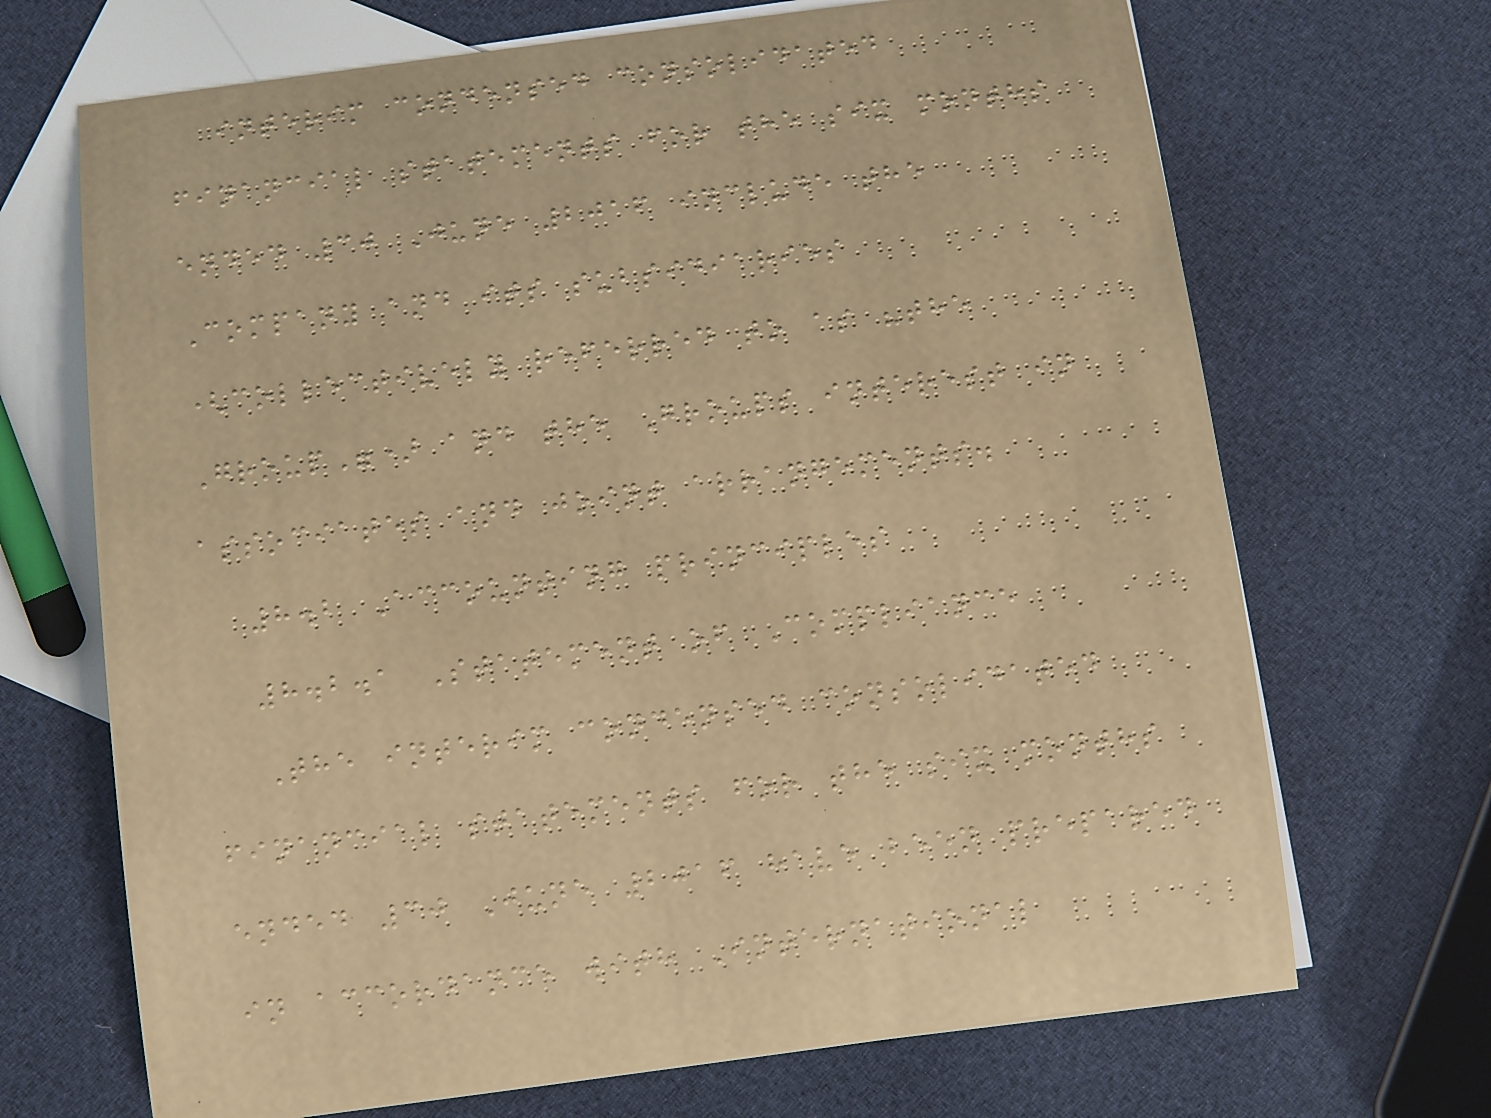interim condensed consolidated
financial statements for the six months
ended 30 June 2016 include the
Company and its subsidiaries
(collectively referred to as "the
Group") and the Groups interest in
associates and joint arrangements.
8.2 Accounting principles
8.2.1 Statement of Compliance
The interim condensed consolidated
financial statements for the six months
ended 30 June 2016 have been prepared
in accordance with International
